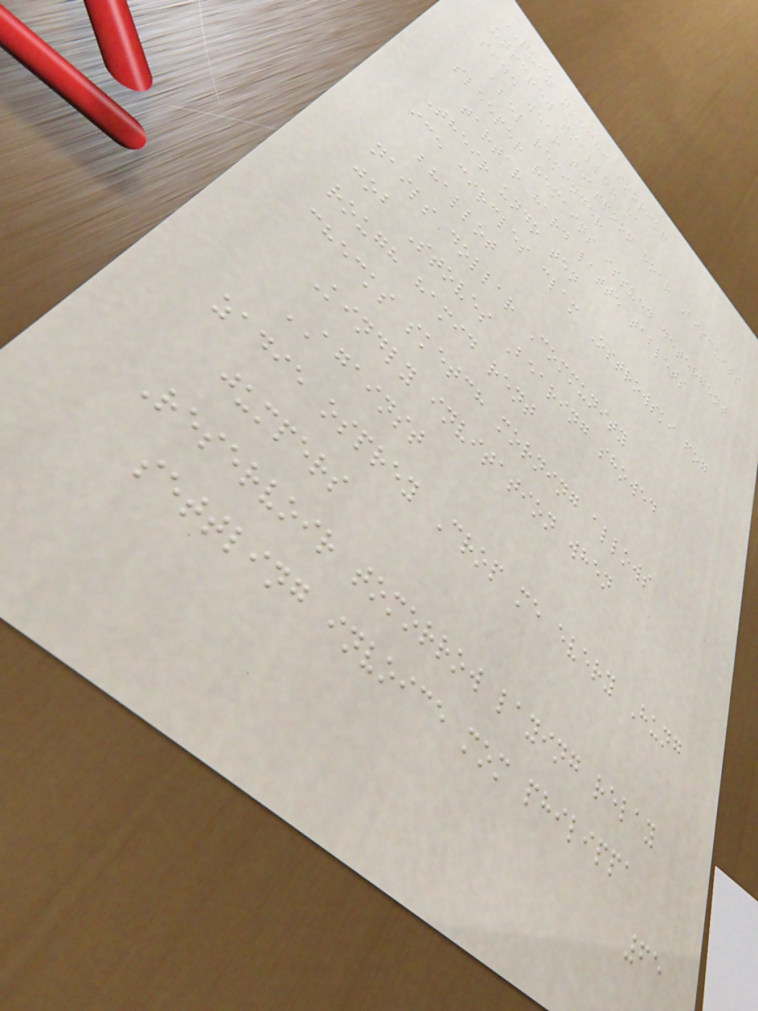QUIZ nkechi snoring
unscrew smaller ha
side wear teaspoon roar Biscuits
abel reminder
sleeper remains issued detergent
tartar hard latte tablets
Their undo ten
ice circles clam Ostrowski fog
bhallot
nails dollar Community
job Stoves Bearing showed
rough hamid rent
checks sketch morning allows
Kindly invitation when
AGAINST
zadie osprey Crop me every Hung
jumpers
Reservoir tomorrow laying relay
settling invoice mom philippa
65
